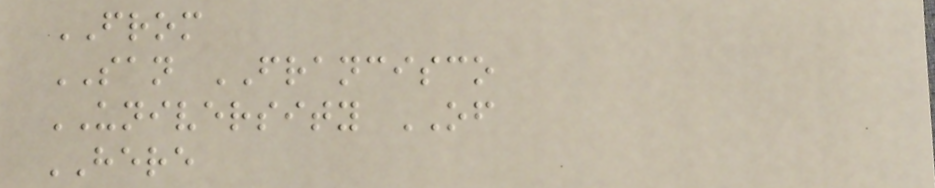FROM
SAN FRANCISCO
UNIVERSITY OF
HERE
